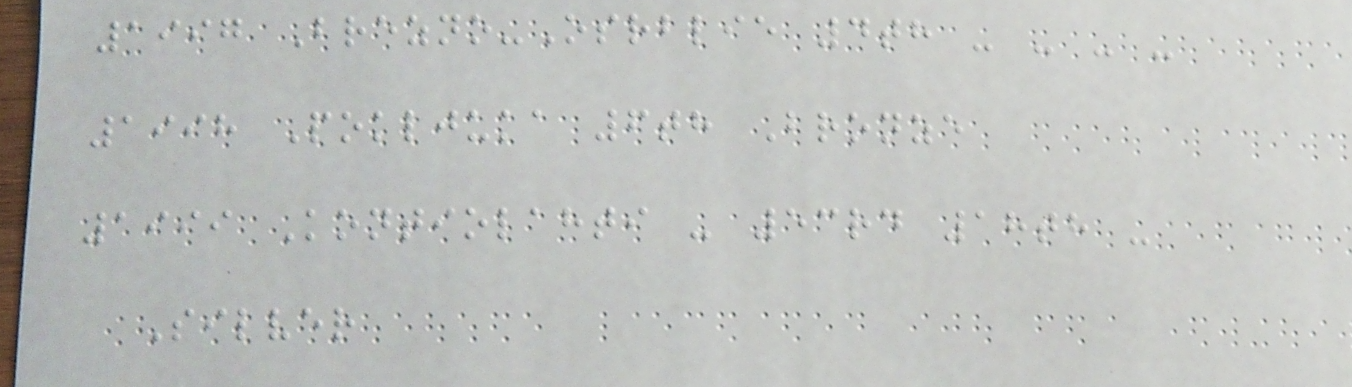1997 Brezno-Osrblie 4th - - - -
1998 Pokljuka 6th Bronze
1999 Kontiolahti - 53rd 18th -
Silver
